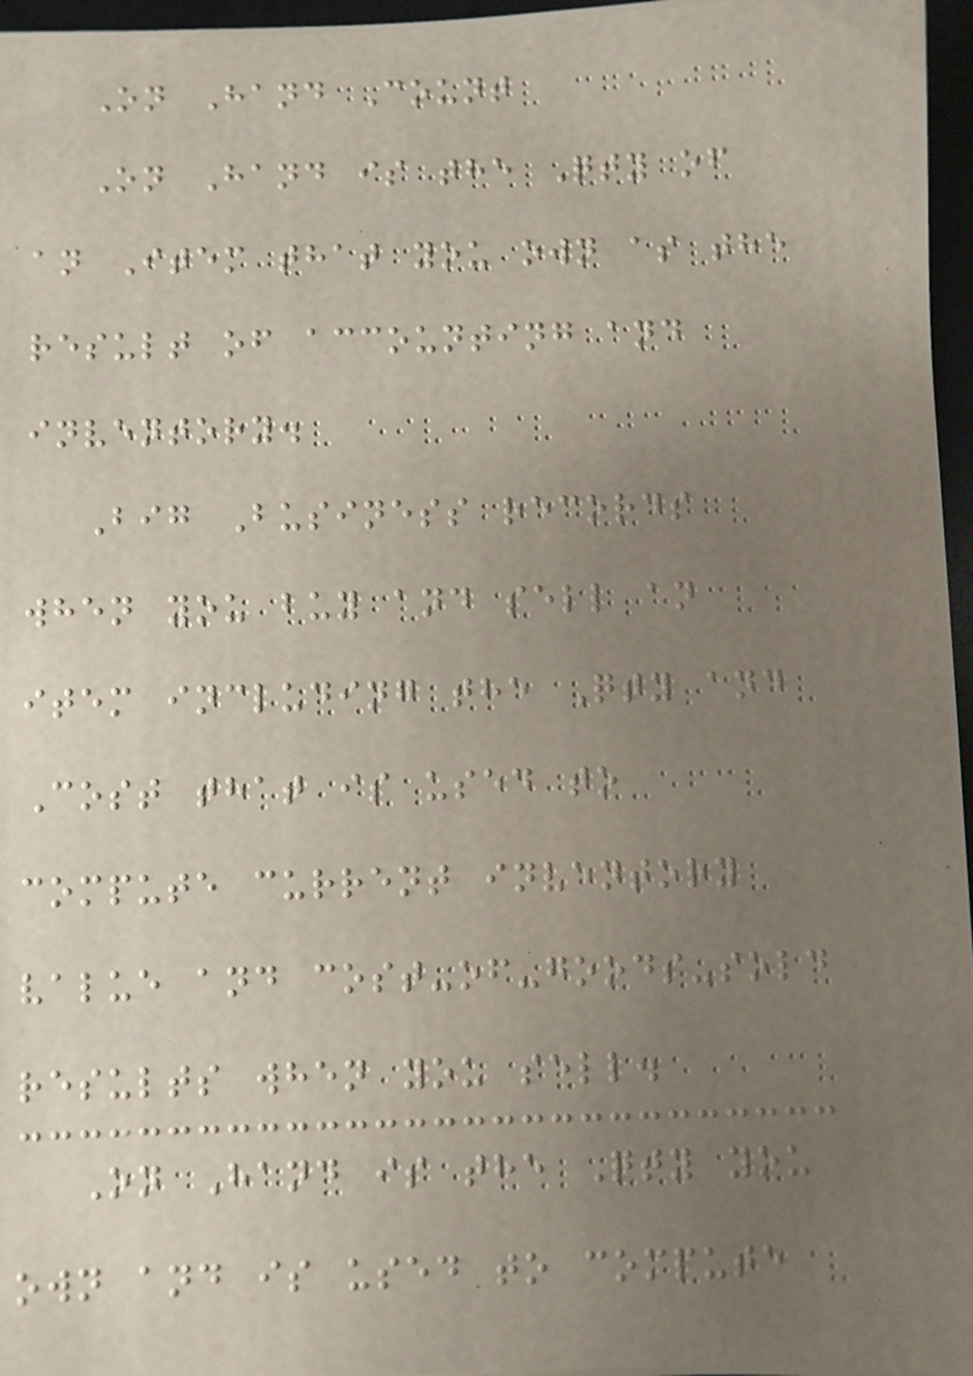On Hand Count
On Hand is the Qty of
an Item that you own as the
result of accounting and
inventory.
Big Business records
when you buy and sell an
item including the Qty and
Cost that is used to
compute current inventory
value and cost-of-goods-sold
results when you sell.
On Hand is the Qty you
own and is used to compute
